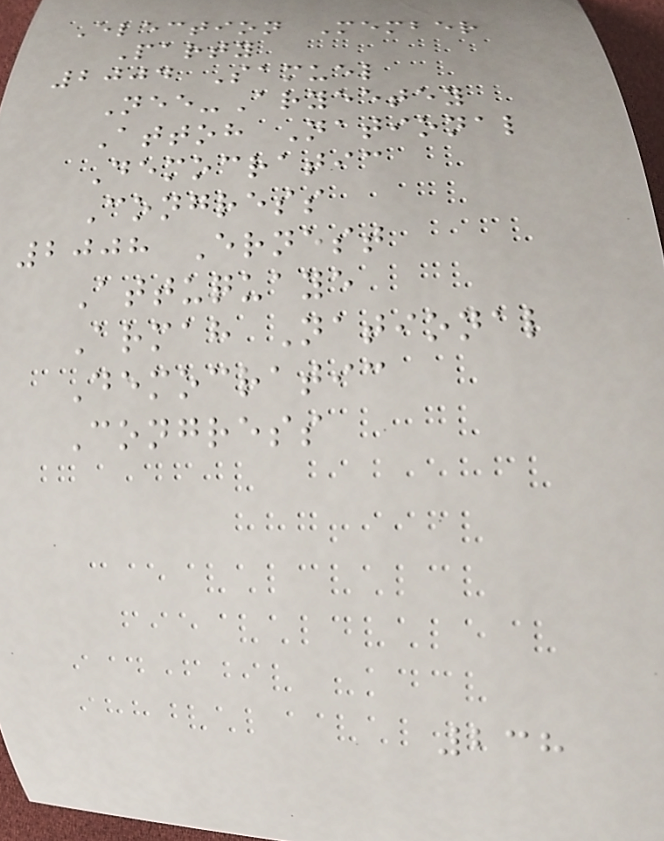Election Member
Party
2004 Samuel
Nee-Aryeetey
Attoh National
Democratic
Congress
2008 Ernest
Attuquaye
Armah National
Democratic
Congress
238
